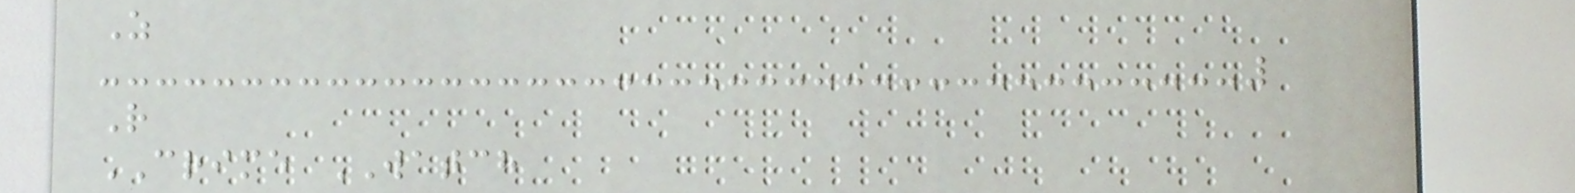Z
R
CRIME WATCH
